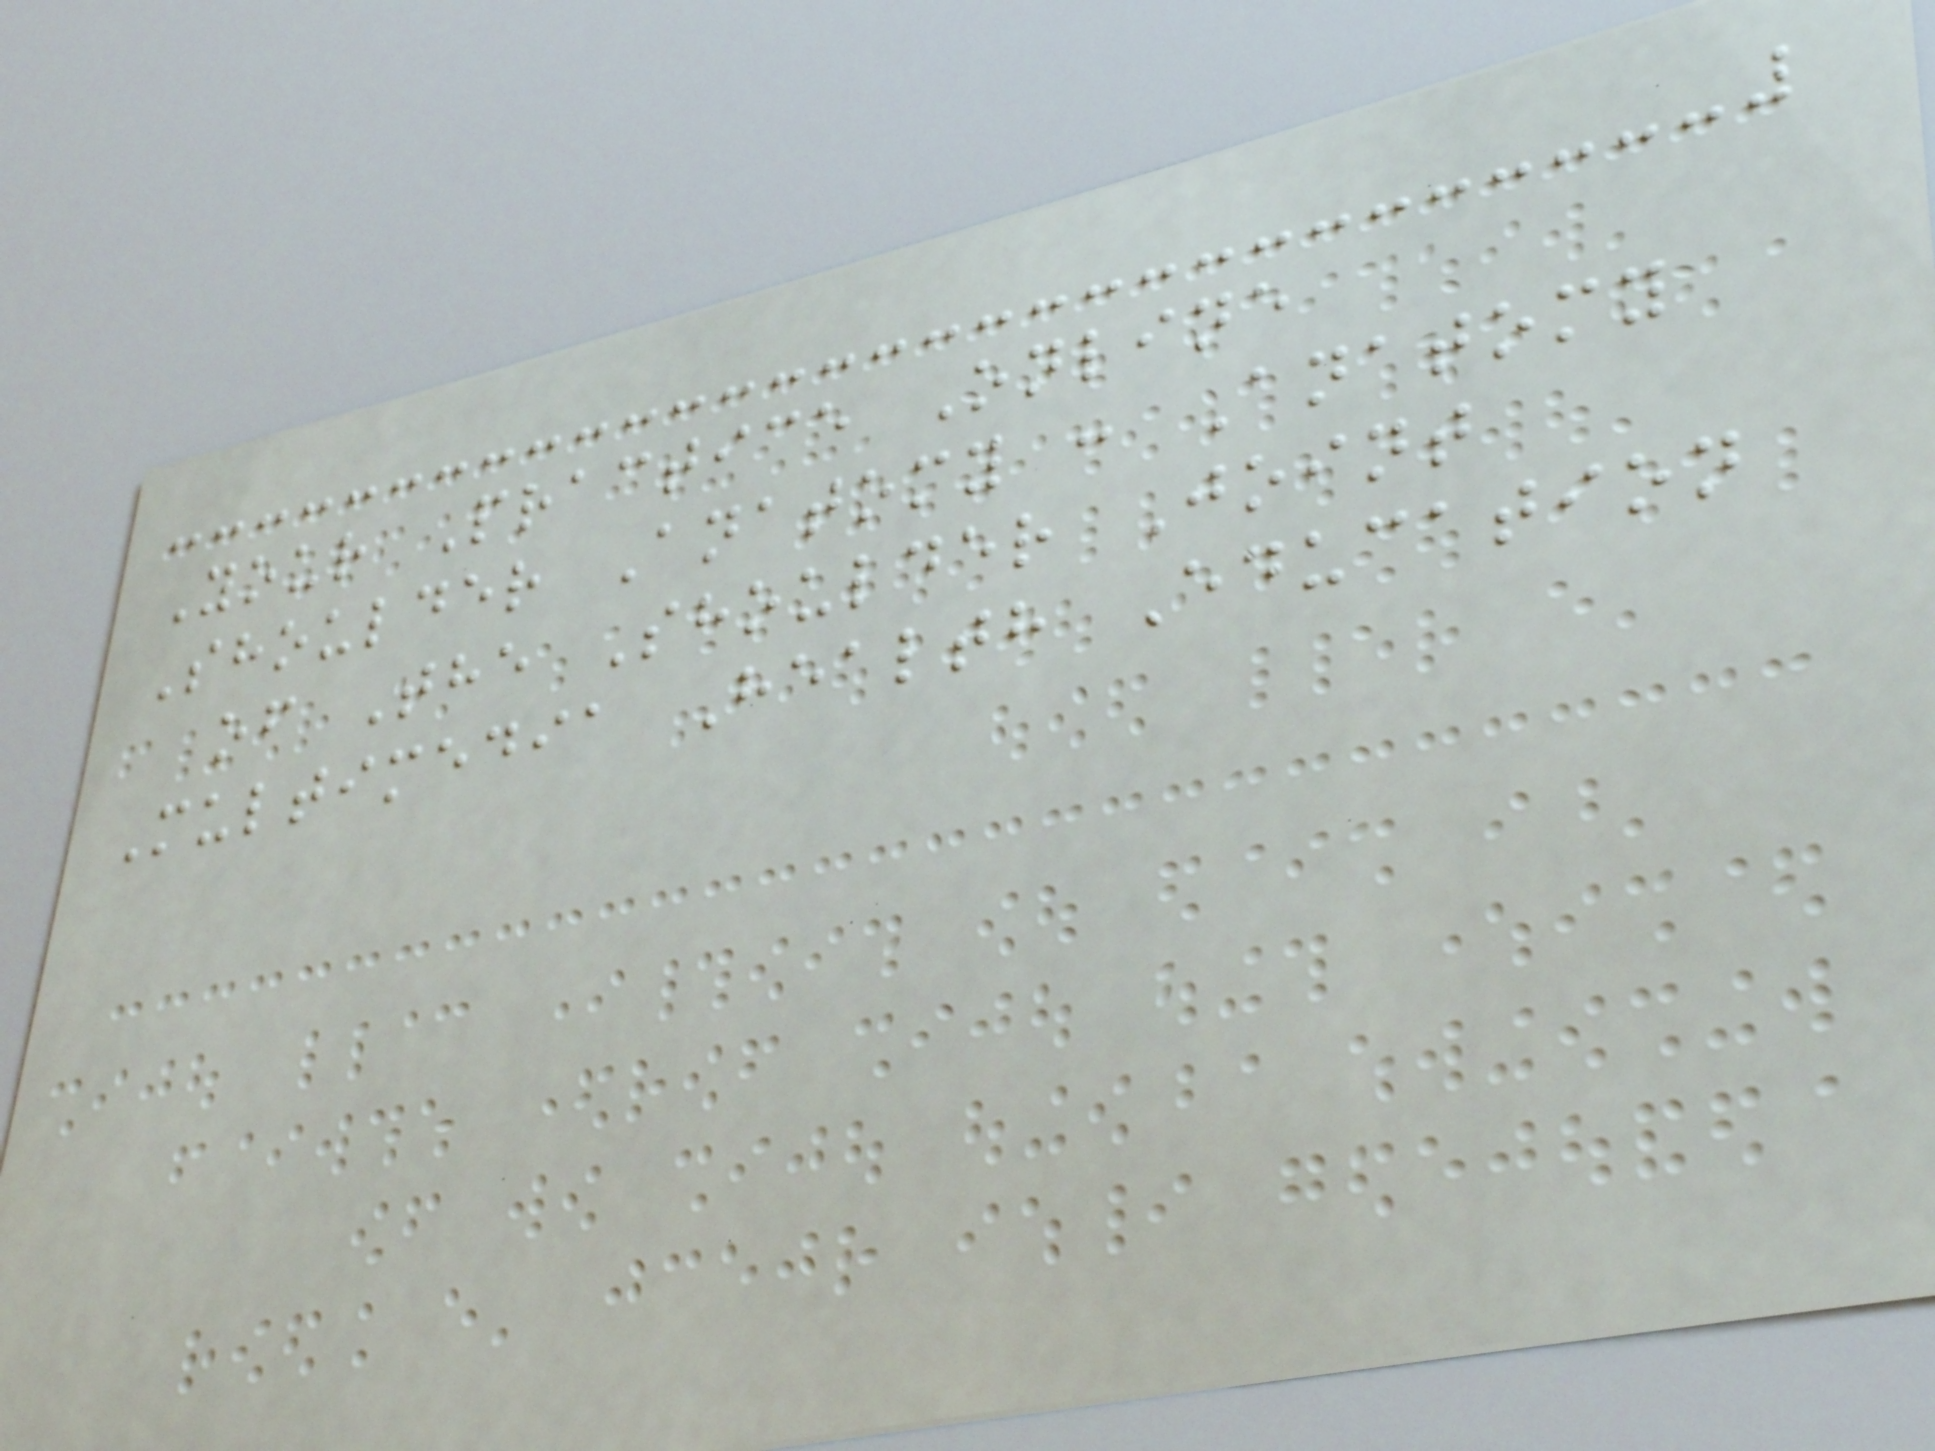Your Practice Online
Shoulder Anatomy : Anatomy
of The Shoulder Joint
Multimedia Health Education
